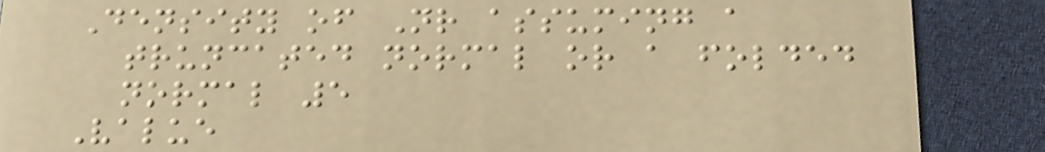Density of Nr assuming a
truncated normal or a folded
normal 5
Value
